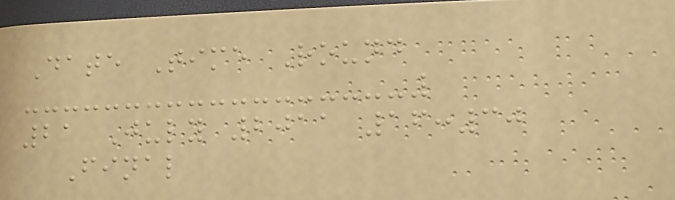Date Time Round
21 July 2011 16:30
Final
